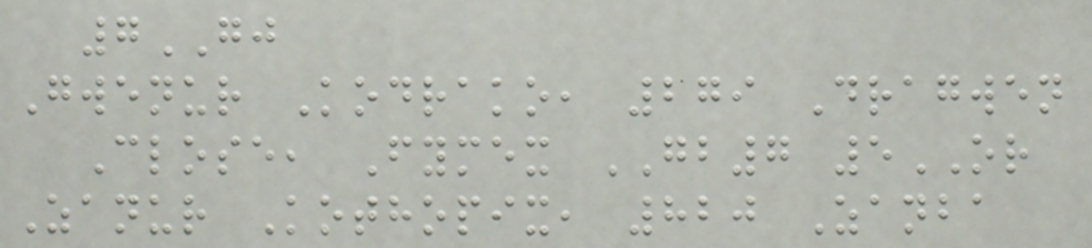7GJ
Gwenur Kodrako, 279 Dragwen
Close, Fymex GB7 5OR
Zanur Kothopix, 820 Zanba
